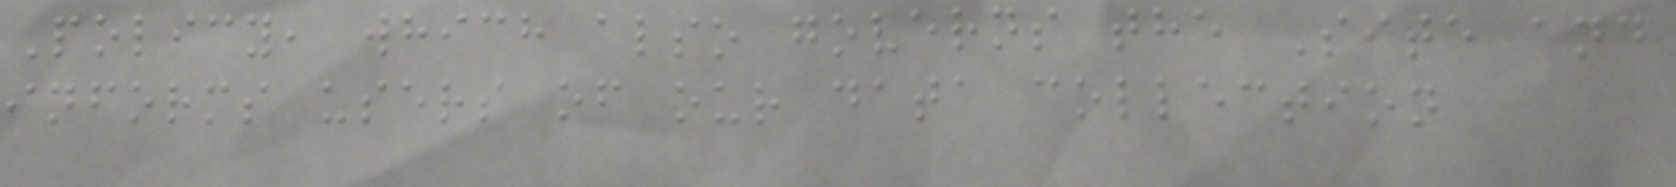Policy, which also governs the Site and
informs users of our data collection
